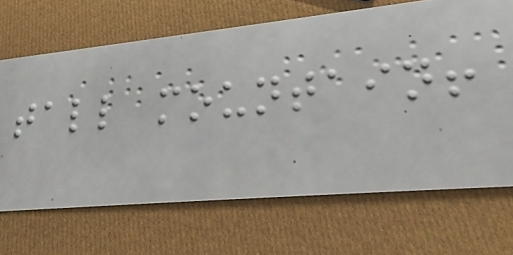tall mountain!
